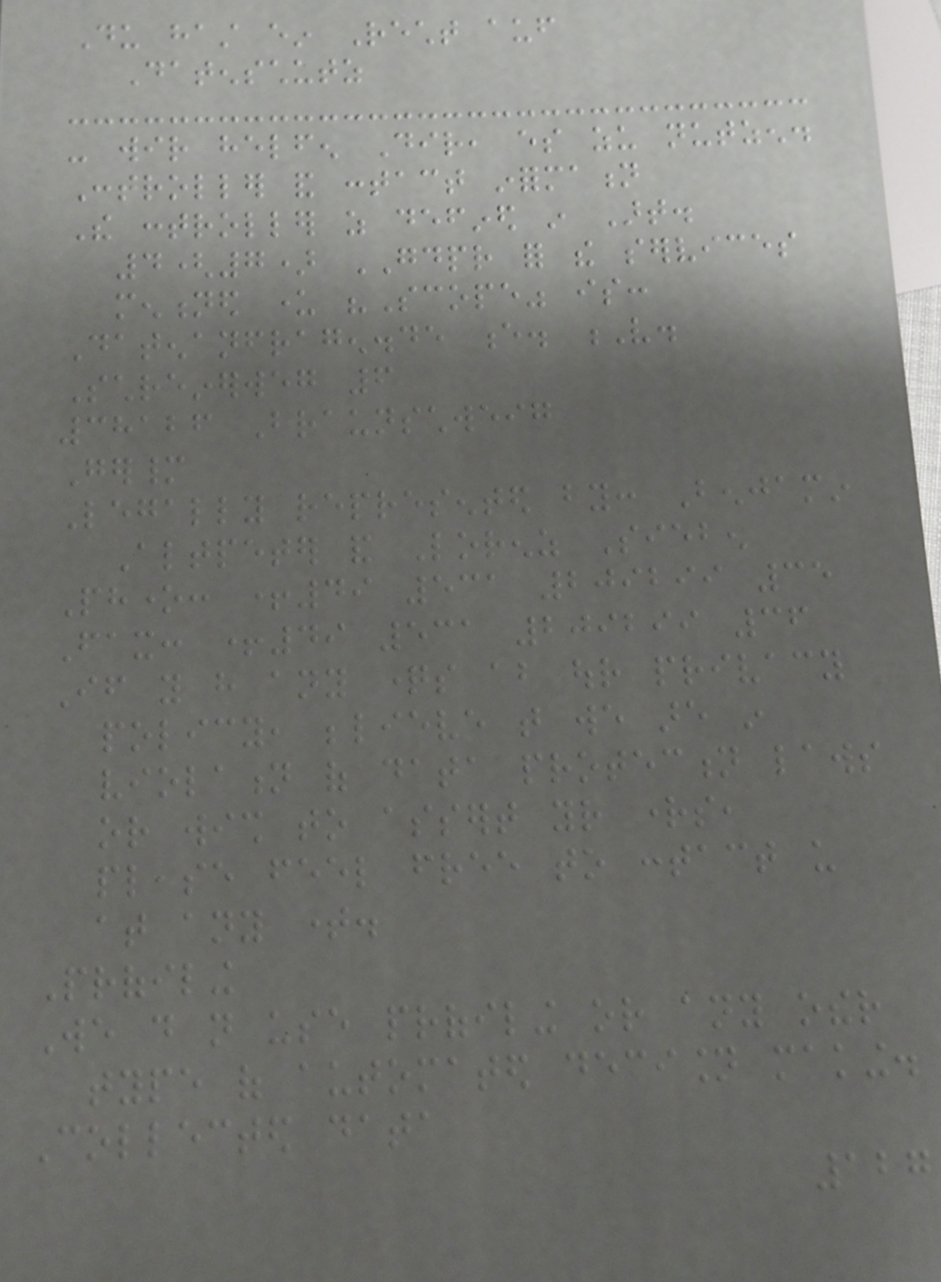Du hast ein Recht auf
Datenschutz
- wir helfen Dir, es zu nutzen.
Controller and contact information
The controller as defined in Art.
4(7) GDPR for the services
mentioned under "Scope" is:
Datenanfragen.de e. V.
Schreinerweg 6
38126 Braunschweig
Germany
Legally represented by: Benjamin
Altpeter and Lorenz Sieben
Phone: +49 531 209299 35
Fax: +49 531 209299 36
If you have any questions about our privacy
policy, believe that we are in
violation of data protection laws
or wish to assert your rights,
please feel free to contact us
at any time.
Profiling
We do not use profiling or any other
type of automated decision making.
Collected data
127
